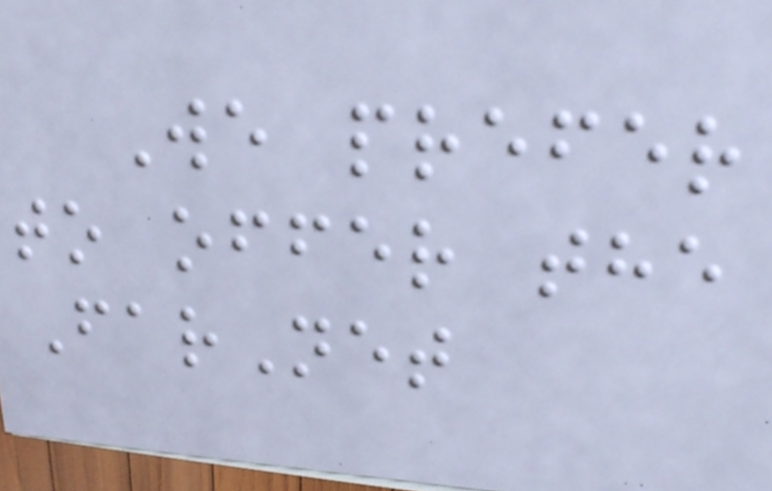We prefer
to offer the
FarNet
